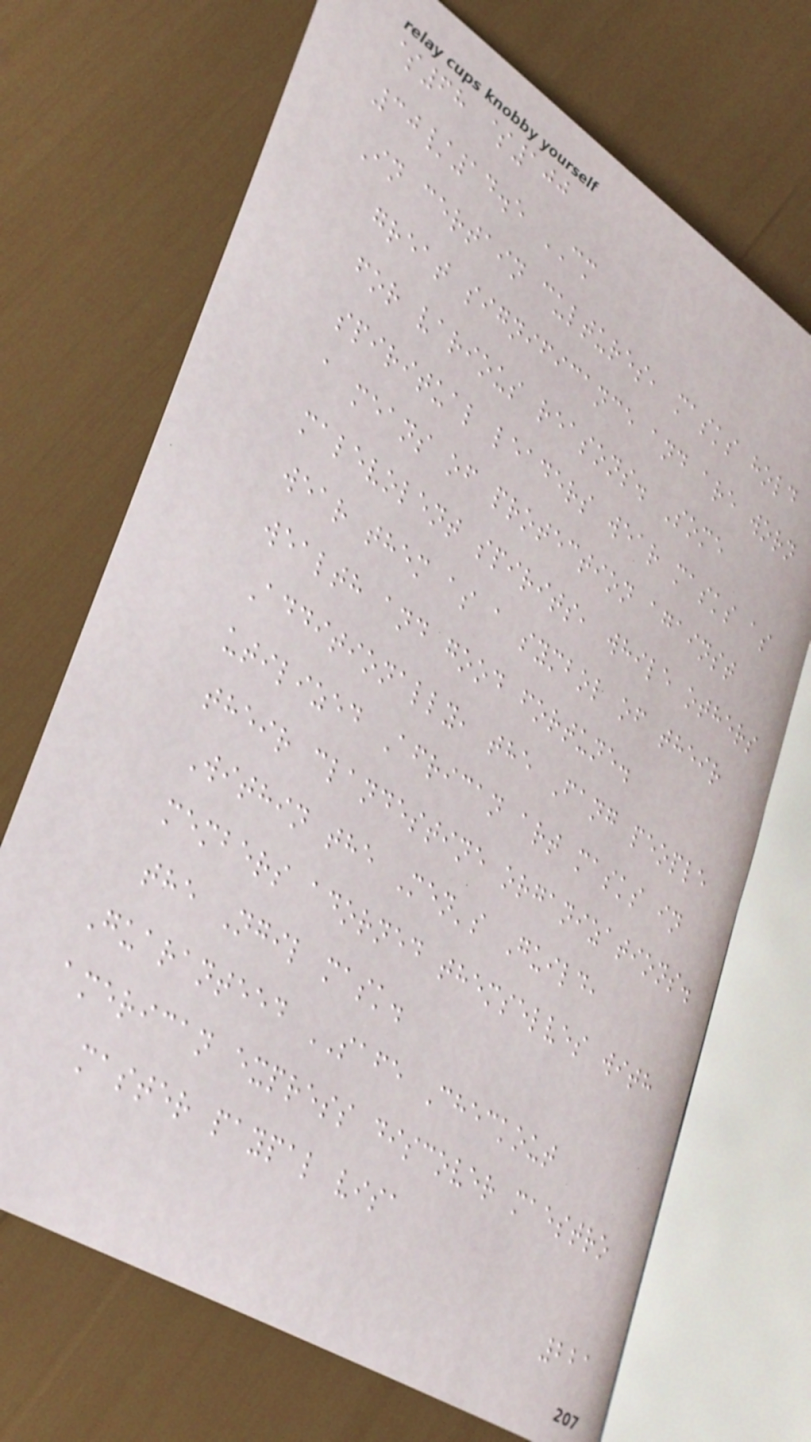$68 $100
30/14.5 CM
In certain cultures, masks hold
great significance and are worn
for various reasons. Some
spiritual leaders wear masks as
a means of protection against
malevolent spirits, while others
wear them as a symbol of their
wealth and good fortune.
Additionally, the Fang people
utilized African art masks in
their clandestine organizations.
Within the Men's Guild,
members adorned themselves with
the Ngil mask.
Guaranteed SAFE Checkout
american express discover maestro
master paypal visa
221
